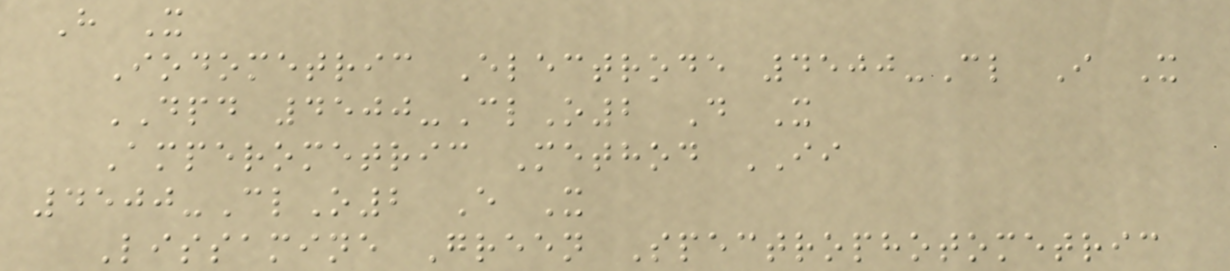H X
Iodometric Electrode 4500-Cl I X
DPD 4500-ClO2 D X
Amperometric Method II
4500-ClO2 E X
Lissamine Green Spectrophotometric
